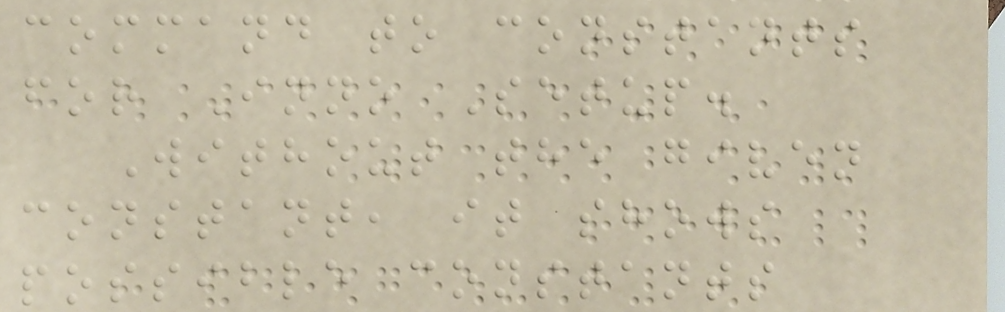command to constants
for Inno Setup.
Without the given
constant, it shows
possible constants
